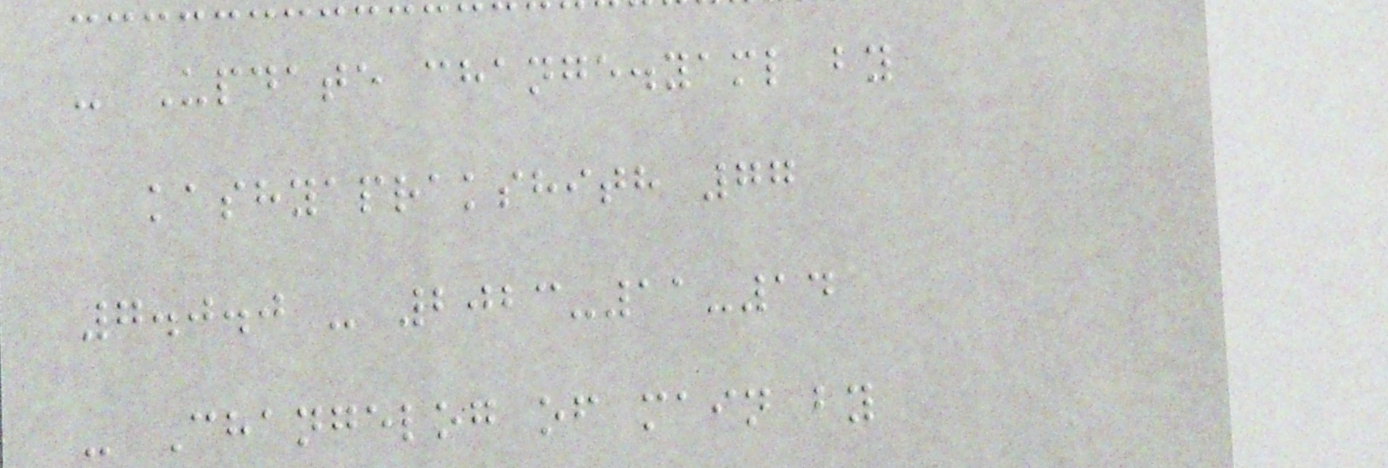- Update change.yaml by
kashyaprakshith 77
7.0.0 - 2023-11-14
- Changelog of main by
